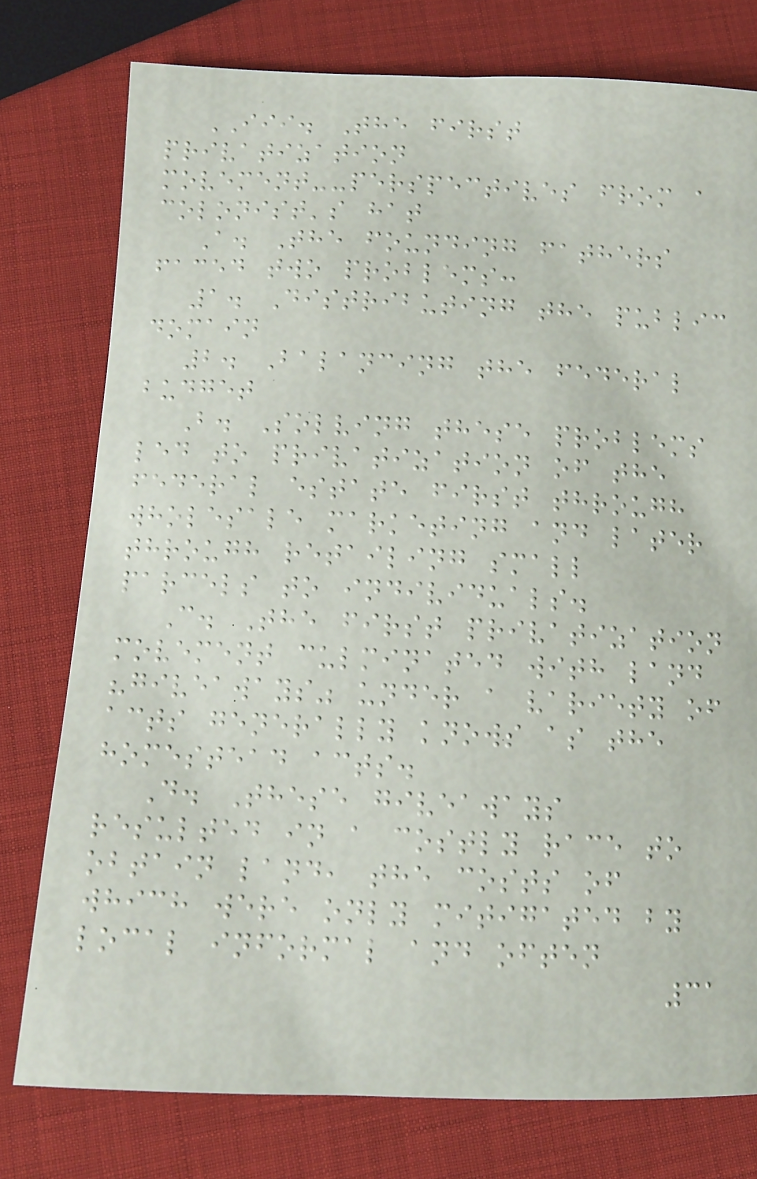III. The first
privatization
movement--perspectives from a
colonist's hat
A. The founding fathers
faced two problems:
1. Distributing the public
domain
2. Balancing the federal
budget
B. Solving these problems
led to privatization of the
federal estate first through
wholesale marketing and later
through retailing small
parcels to individuals.
C. The first privatization
movement culminated with land
"giveaways" under a variety of
acts generally knows as the
homestead acts.
D. These giveaways
resulted in a costly race to
obtain land, the costs of
which were only mitigated by
local informal and often
31
